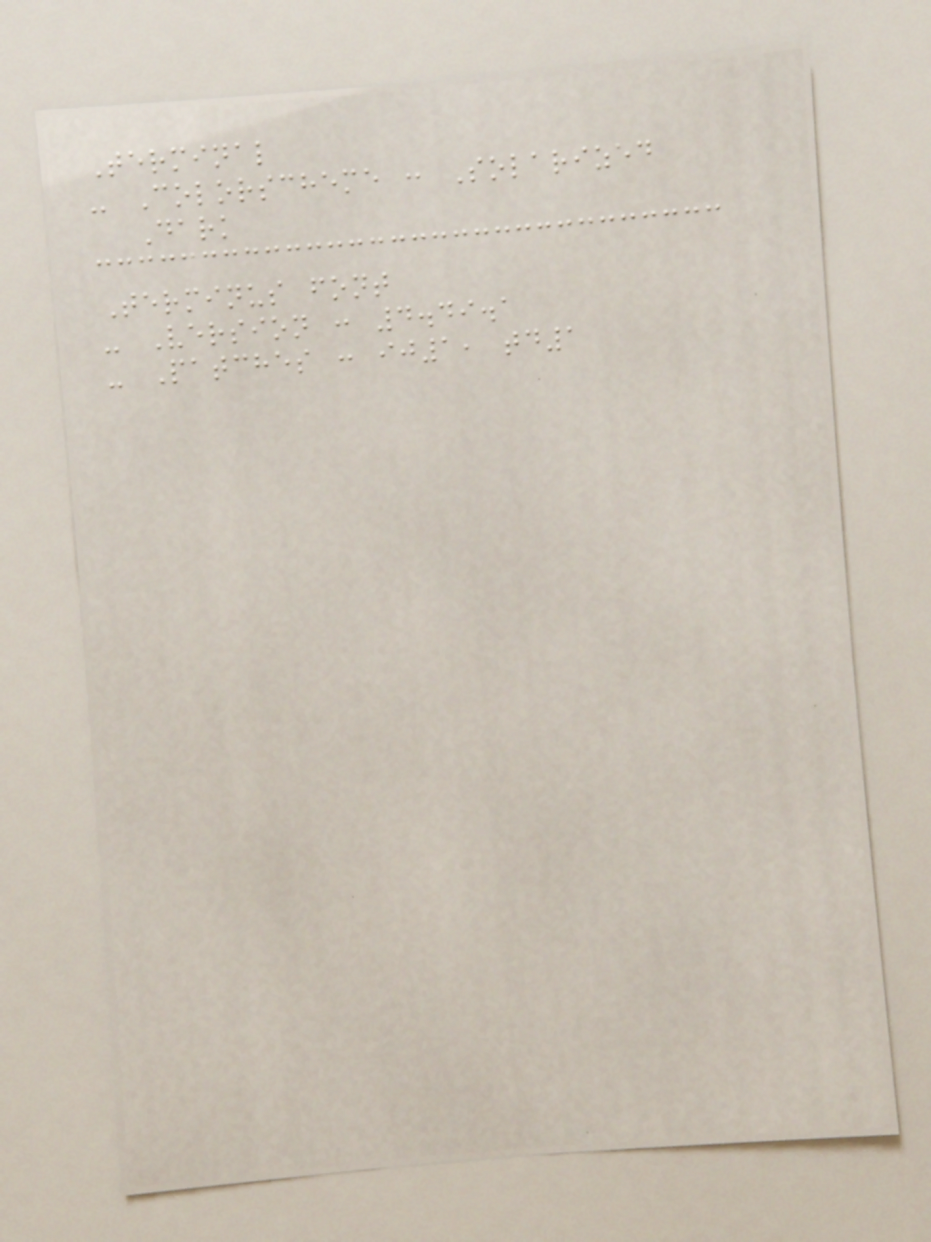Terminal
- Colorscheme : Solarized
Dark
Terminus font
- Version : 4.49.1
- Patches : ij1, td1
